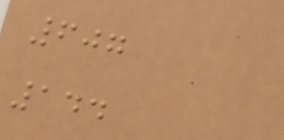607
144
